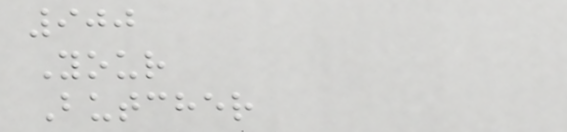900
Your
Butcher
